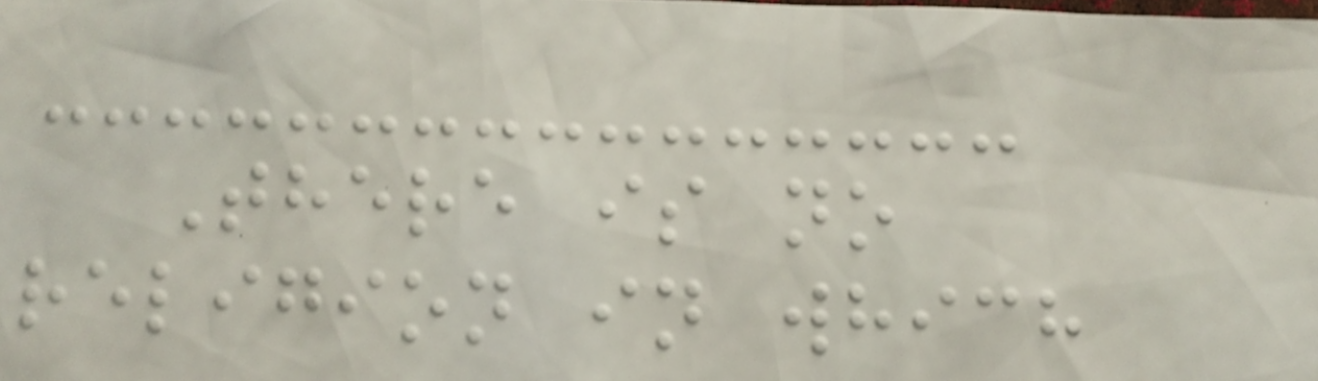There is no
religion in which
